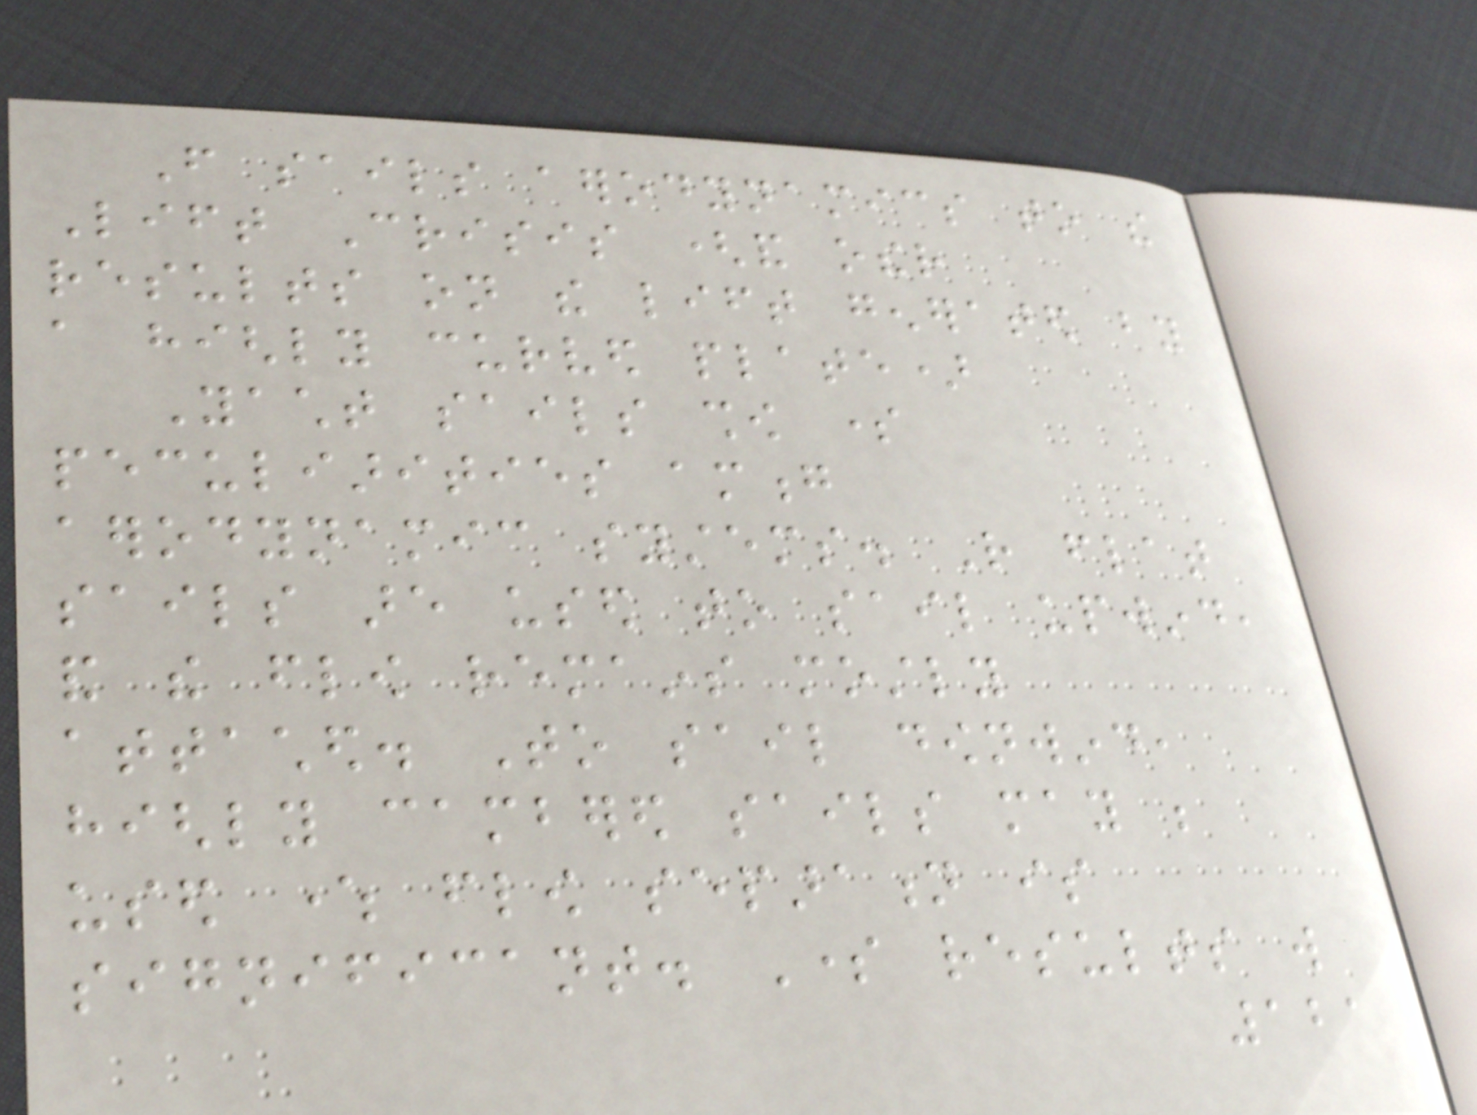From sails aerodynamics to the
Lift Crisis (and other
results on the lift generated by
a highly curved plate)
Yacht sails show some
peculiarities among
aerodynamic systems. Rather flat
sails are used to sail upwind,
and the flow remains mostly
attached. To sail downwind,
highly cambered sails may be
used where flow separation is
significant. Some results will
121
